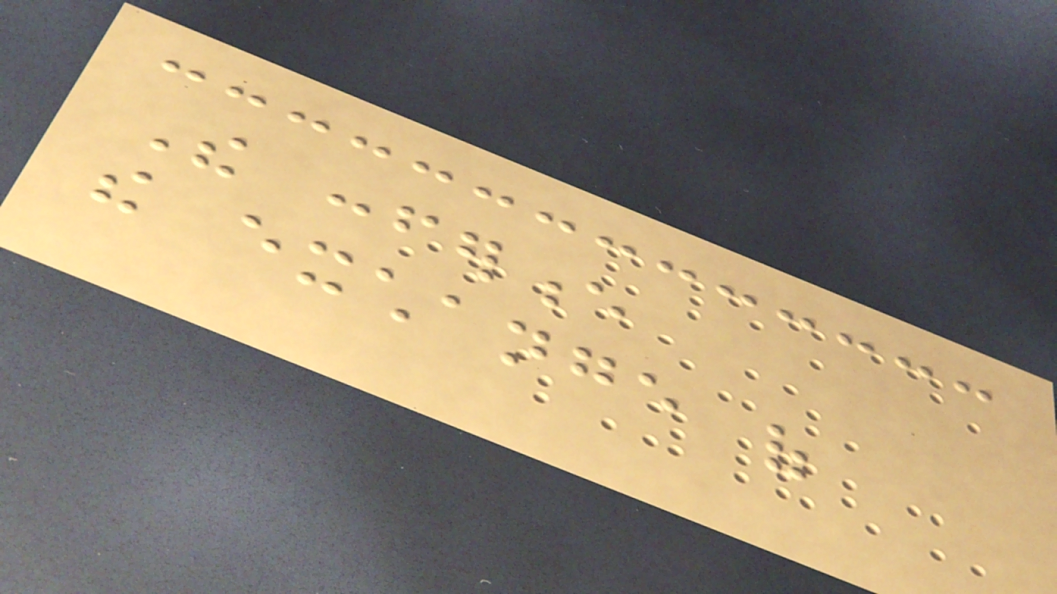The conference
the exchange of
